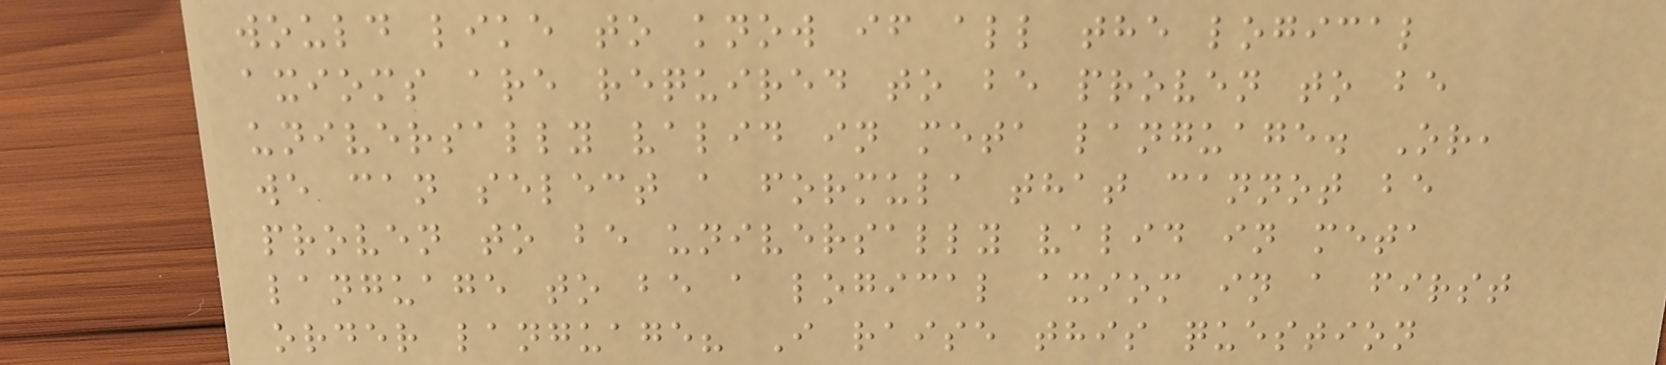would like to know if all the logical
axioms are required to be proven to be
universally valid in meta language. Or,
we can select a formula that cannot be
proven to be universally valid in meta
language to be a logical axiom in a first
order language? I raise this question
